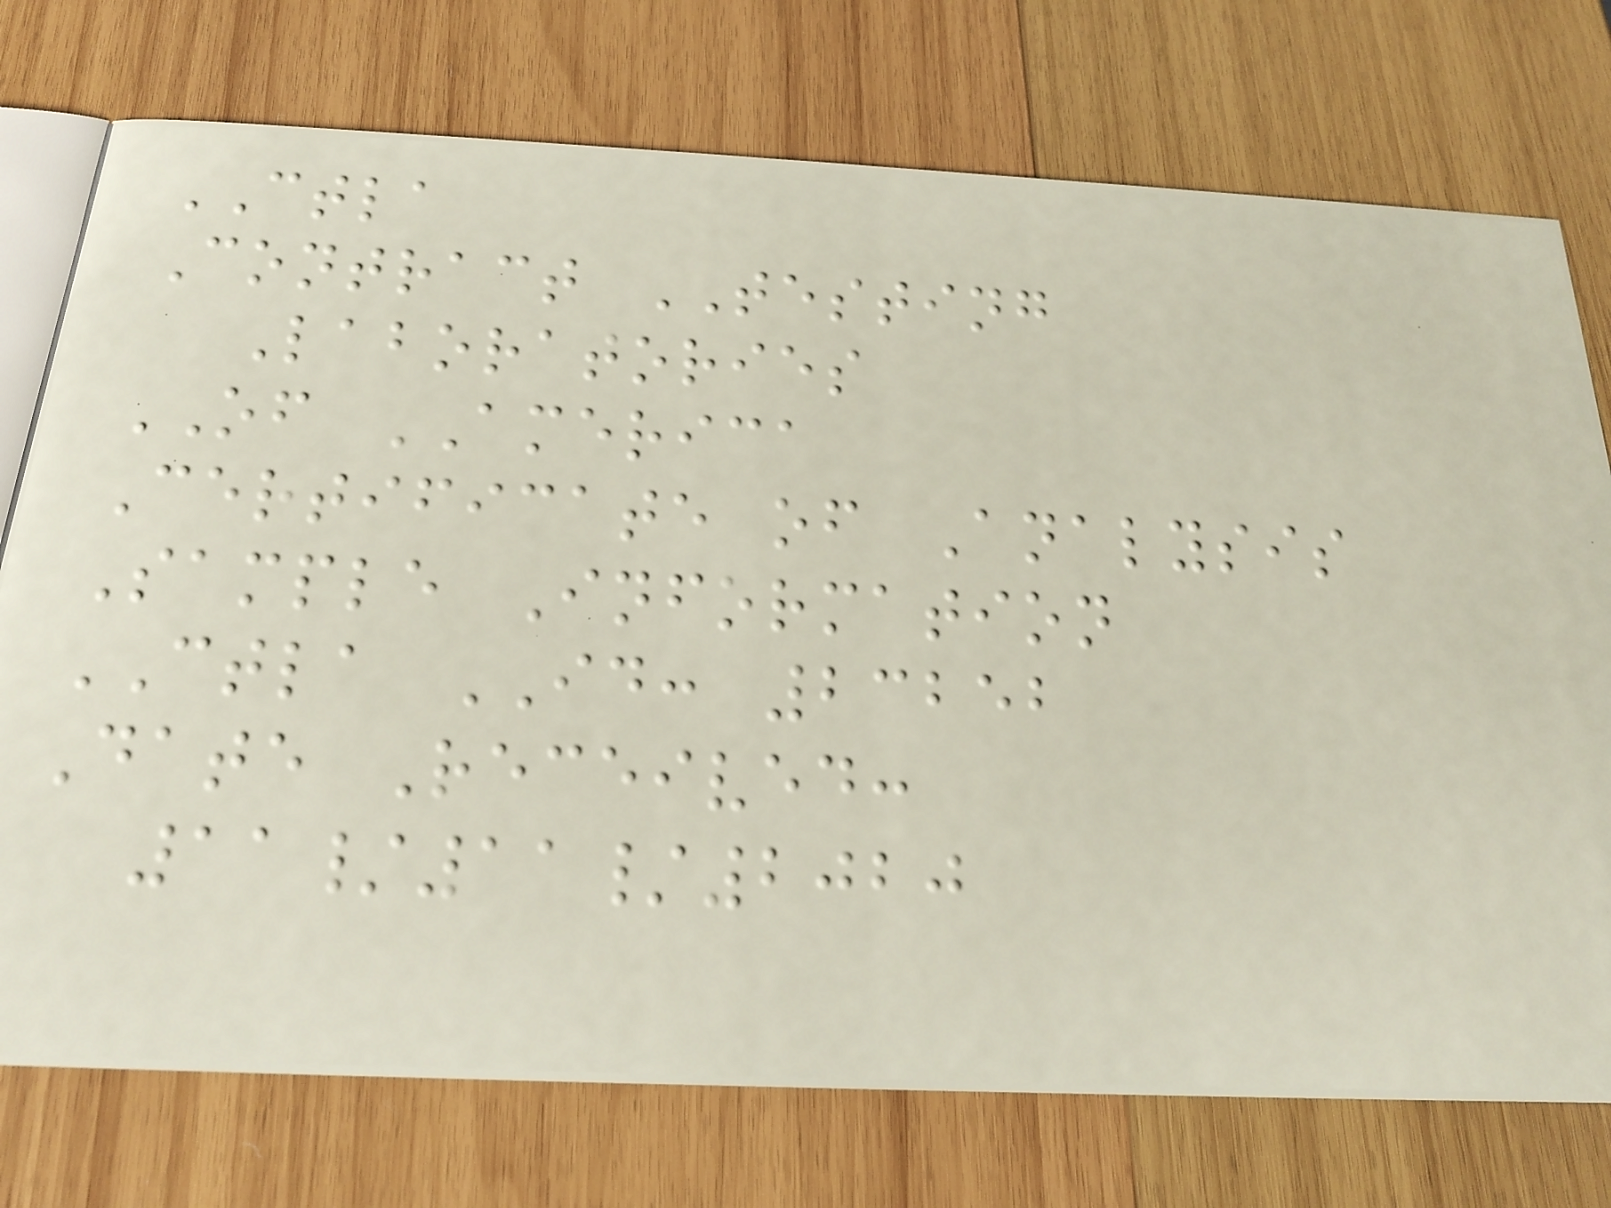CTLA
Contract TESTING
Laboratories
OF AMERICA
Certificate of Analysis
Sample Information
CTLA ID: 23252
Date Received:
11/11/2020
